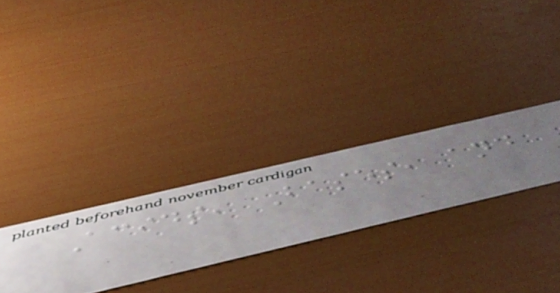Acids, Bases, and
